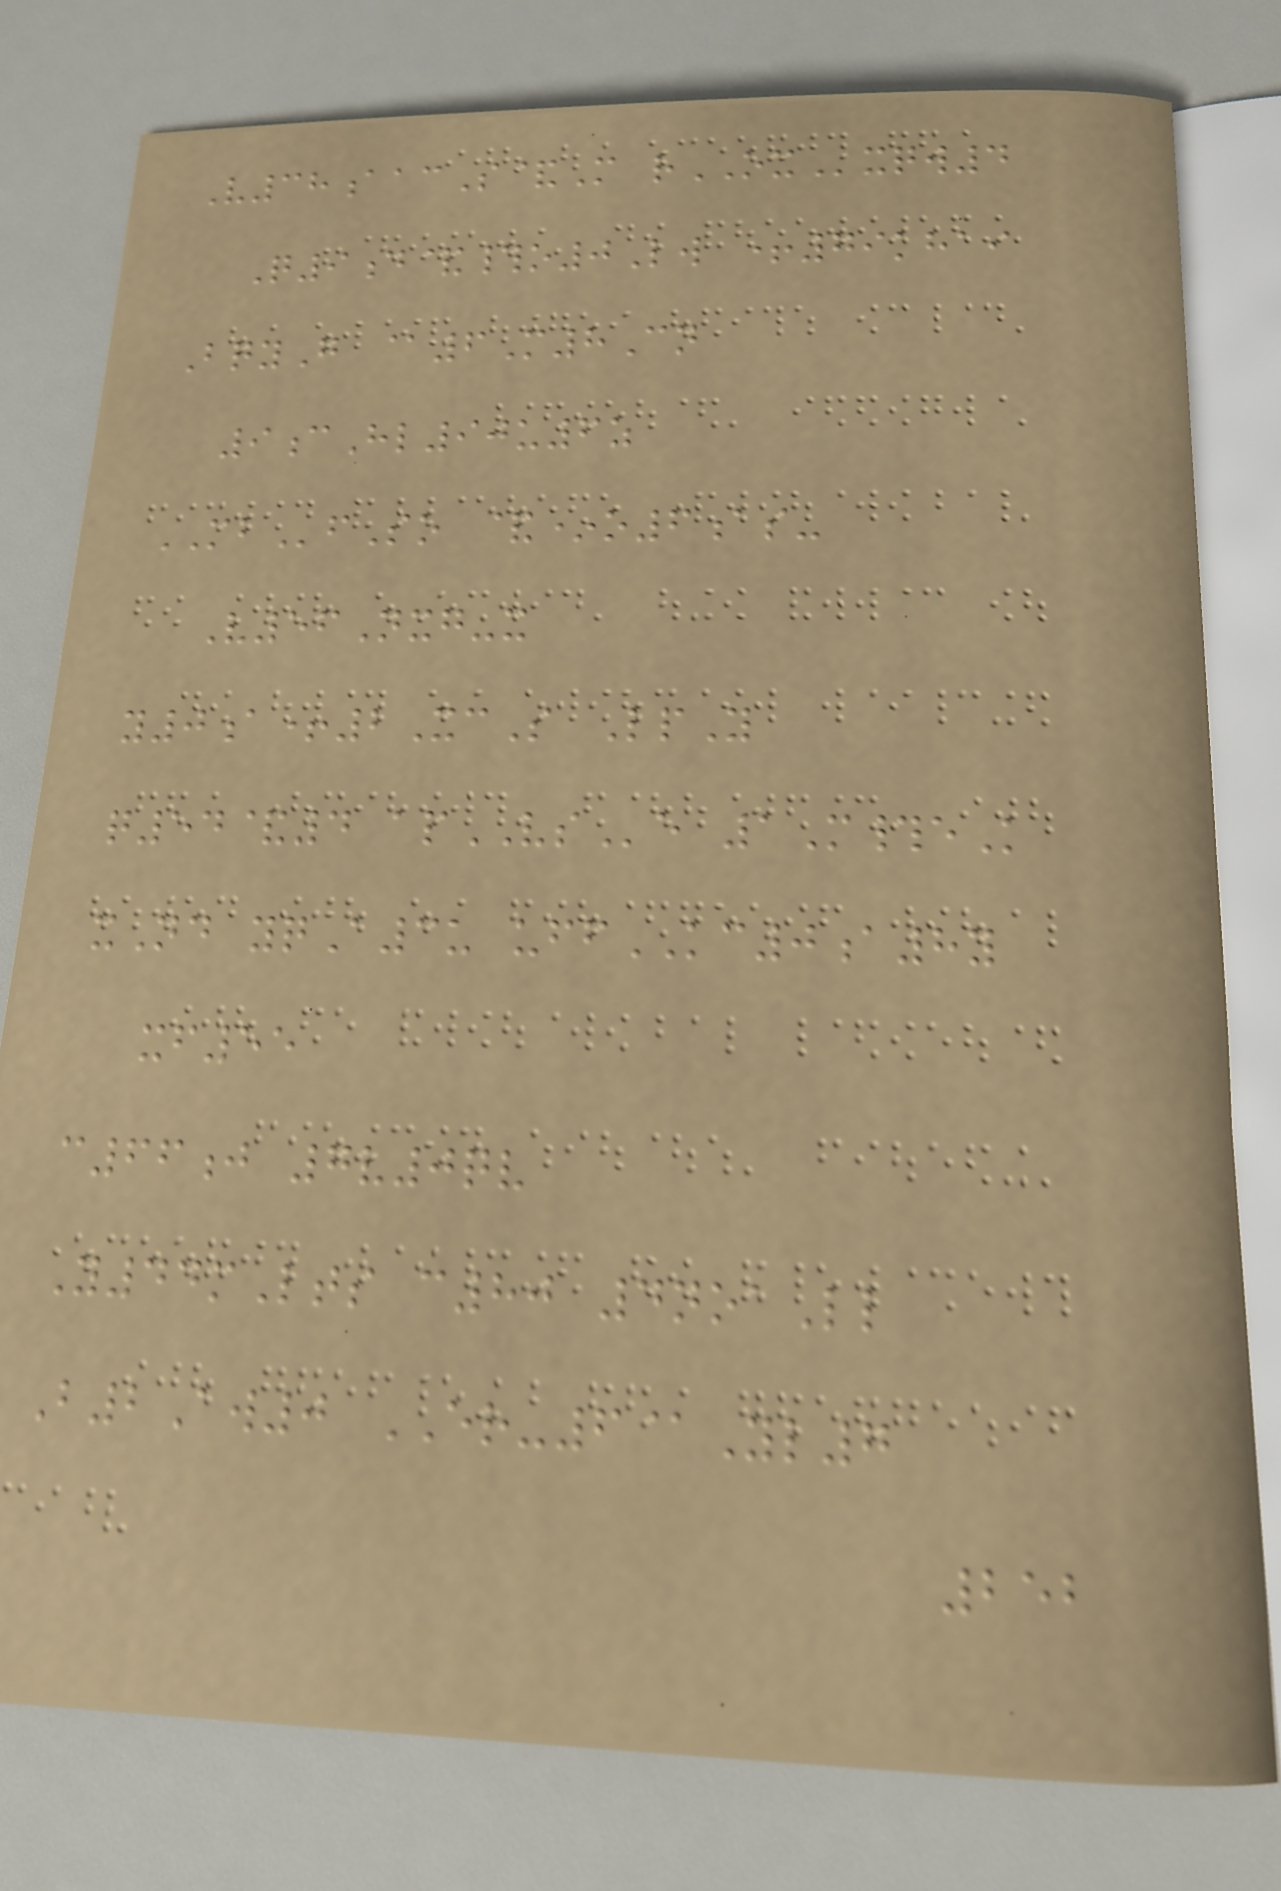V38aacS&M rOXxqw4
Q9d&#o0Lw +79khai
BqyG @6M8Cn
9cHl90u6z
MBfSo &*o6as-
V56Nxg-x
y0a+2XcS LpY
q54&4 apVSe 1M#eK
xNd yqA3u uffKC0a8y
xf55
c66j 7v0qv
Y44mLts c80 4noaLl
B2Aw0 ER-6@Yl7
252
